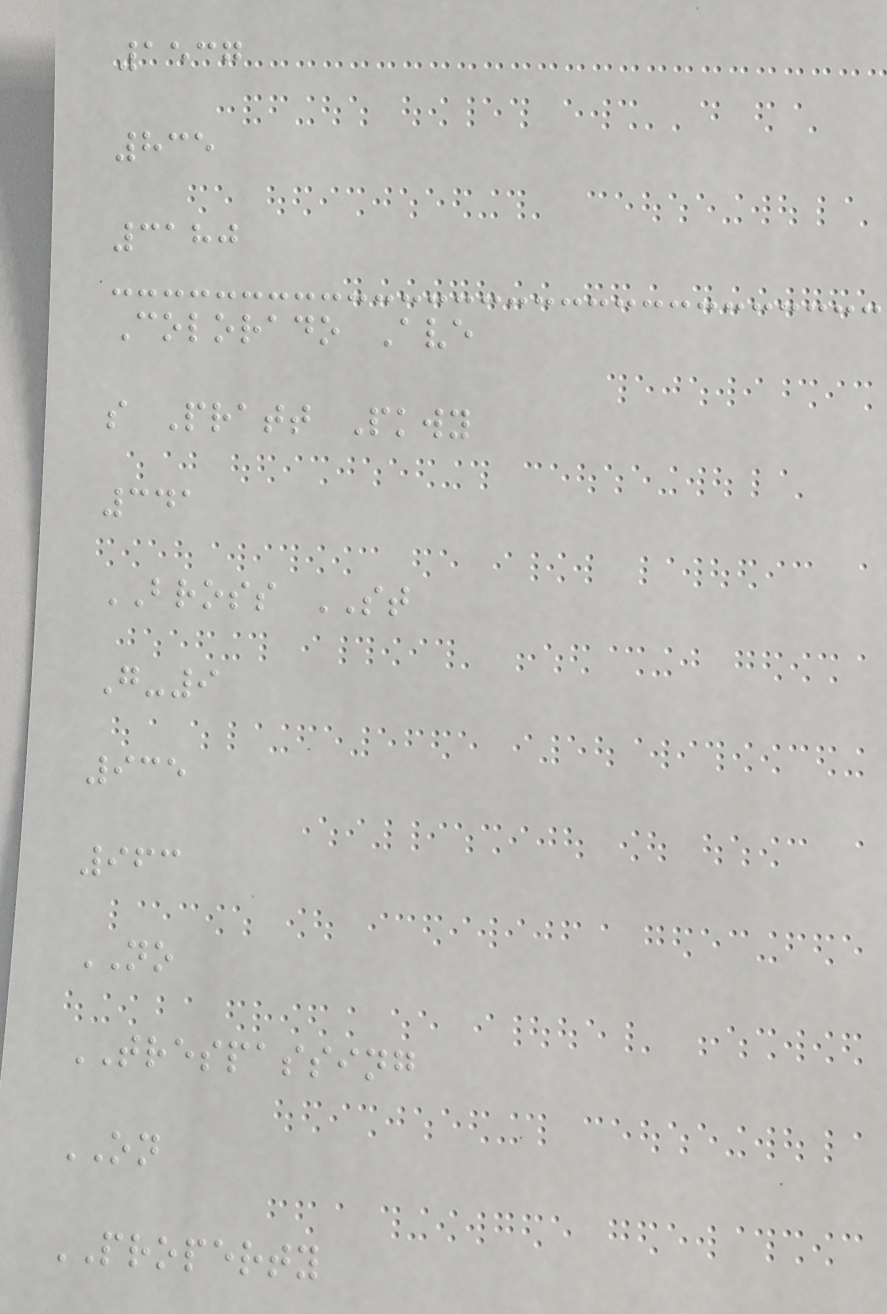1537
835
3180
Colorado Ave
s Pratt Pkwy
341
BROSS ST
G-9
935
963
NO
TRESPASSING
ON
PROPERTY
